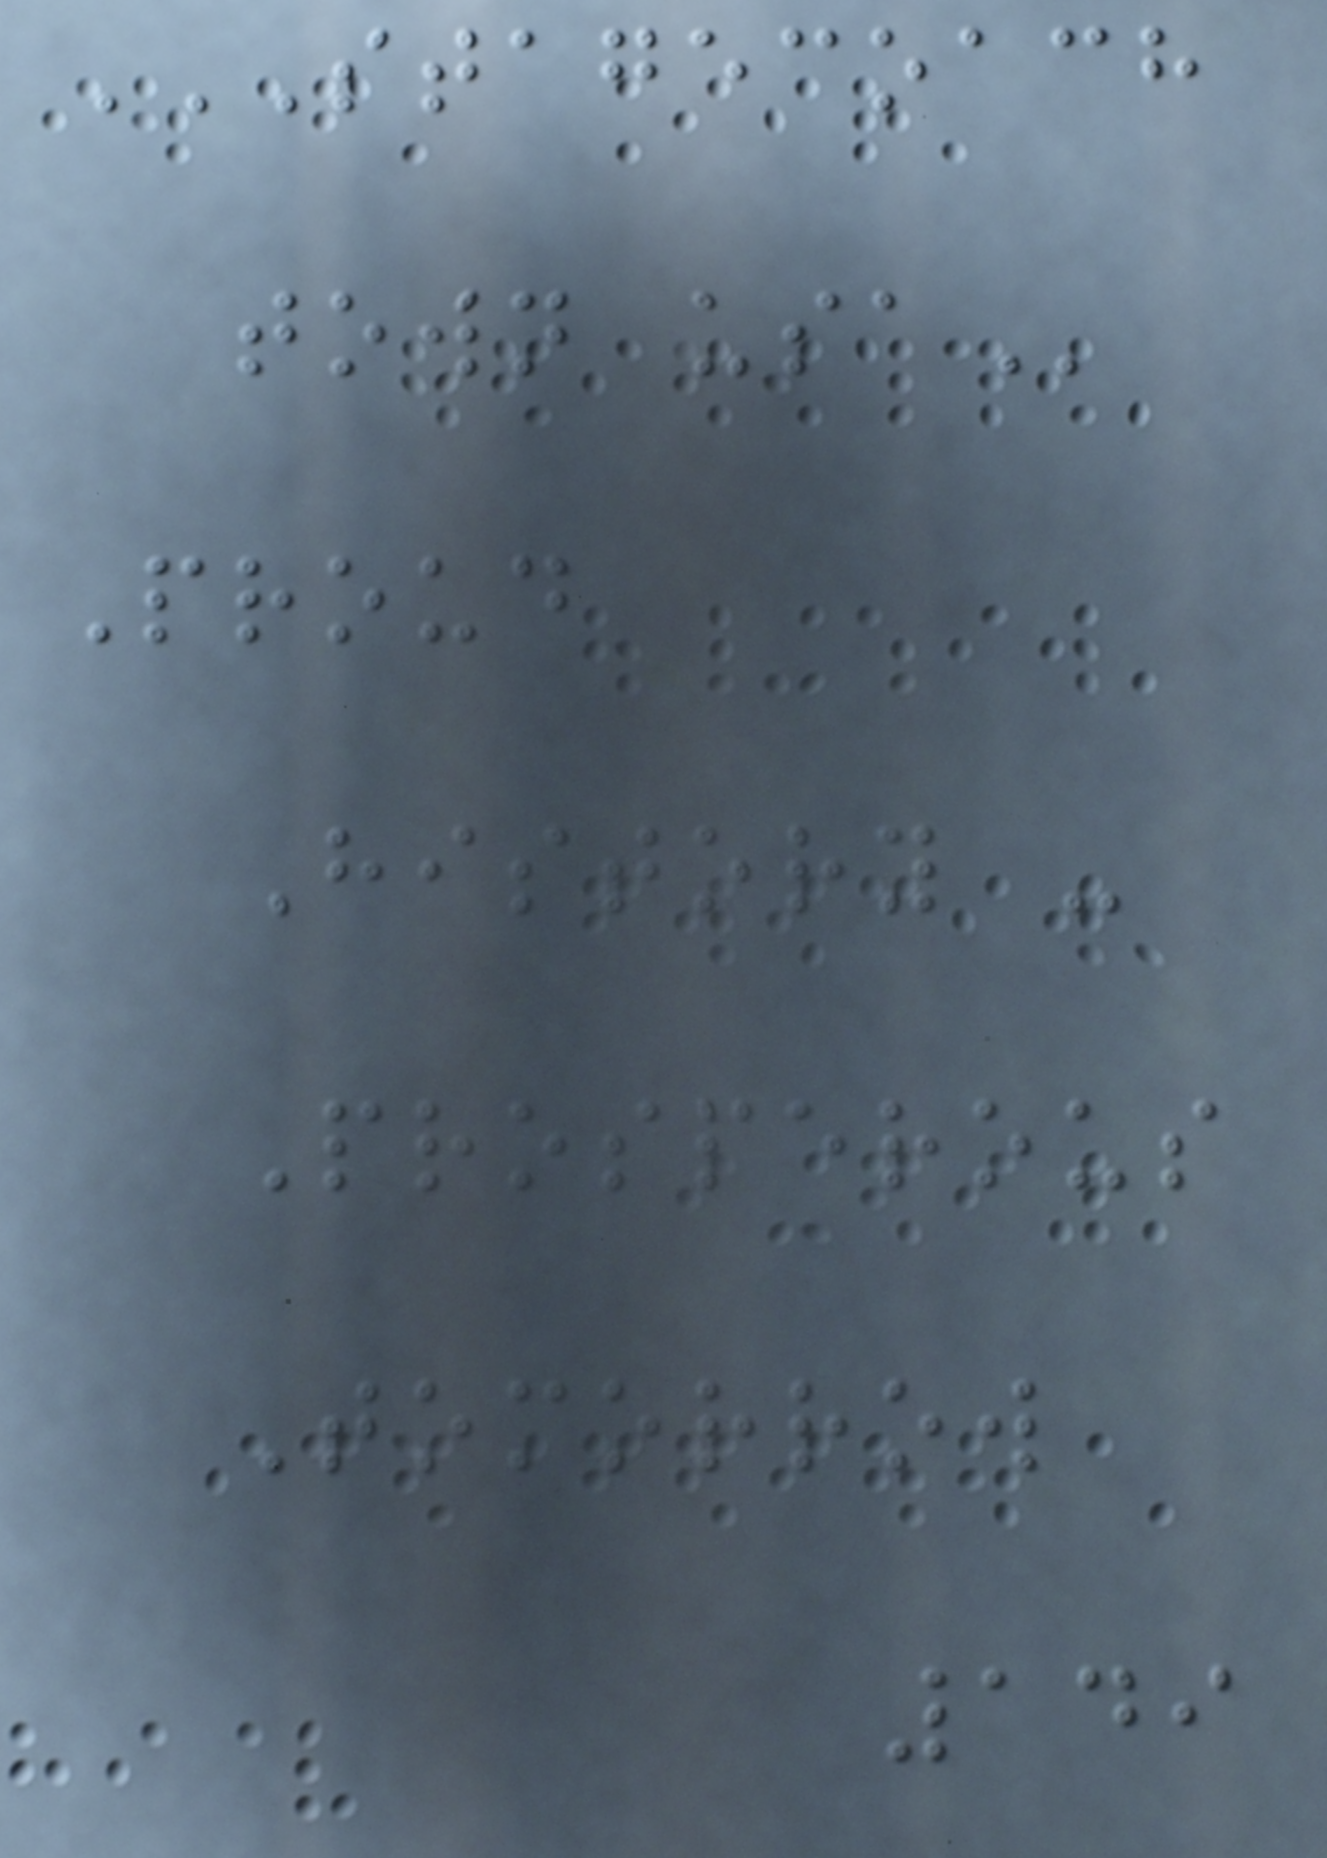STAGECOACH
TOWN USA
Proud
History -
Prosperous
Tomorrow
149
